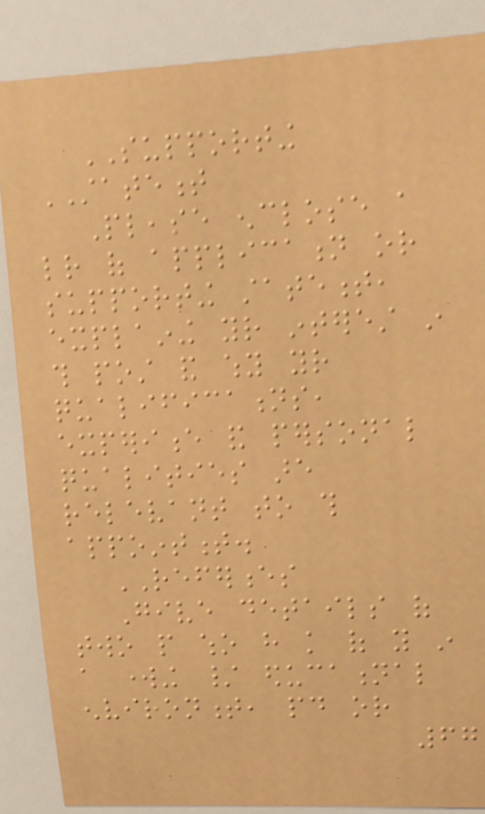SUPPORTING
STATEMENT
Please enclose a
letter of application or
supporting statement,
explaining your interest in
this post and why your
qualifications,
experience and personal
qualities are
relevant to this
appointment.
REFERENCES
Give details of
two people who have knowledge of you in
a working / educational
environment, paid or
67
